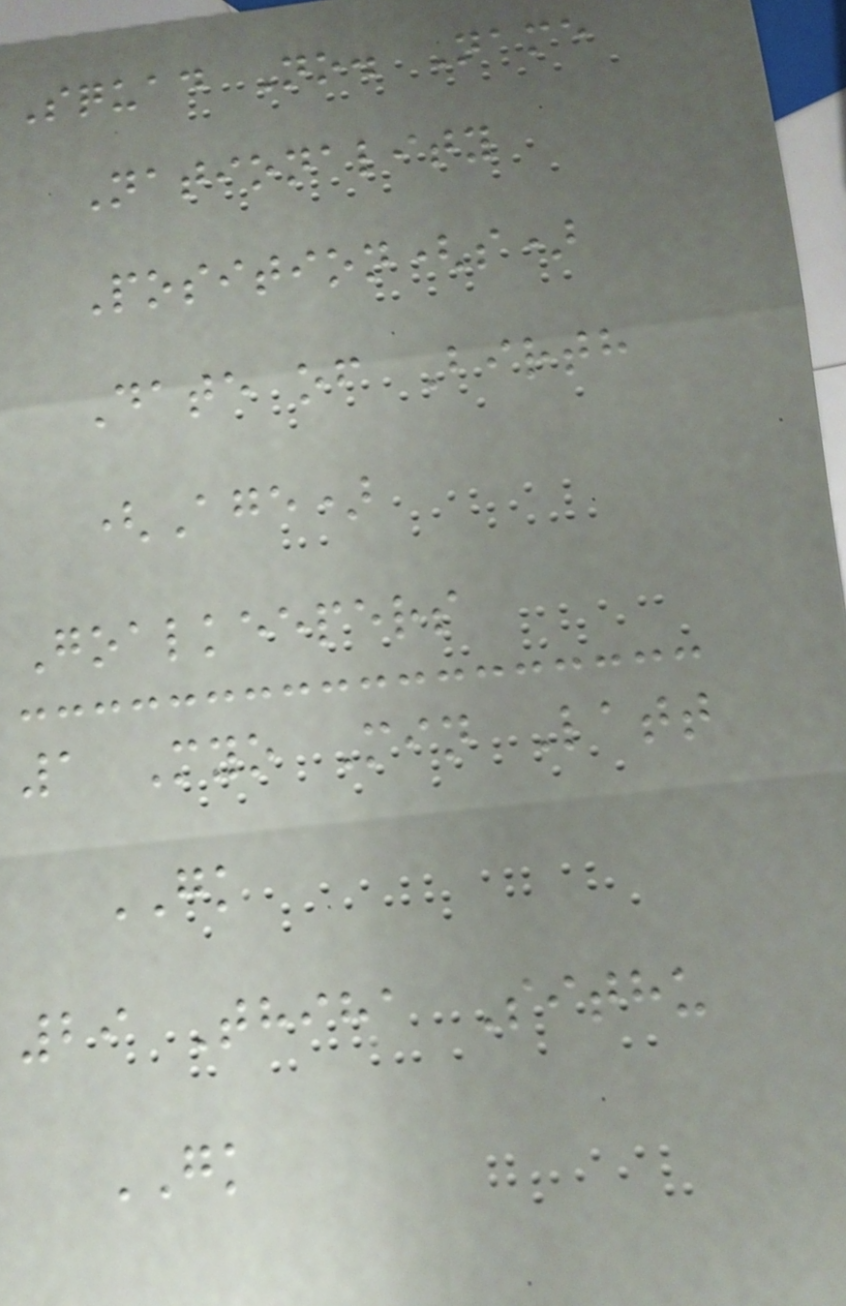Squad No. Name
Nationality
Position(s)
Date of Birth
(Age)
Goalkeepers
1 Myo Min Latt
GK
29 Thiha Sithu
GK
